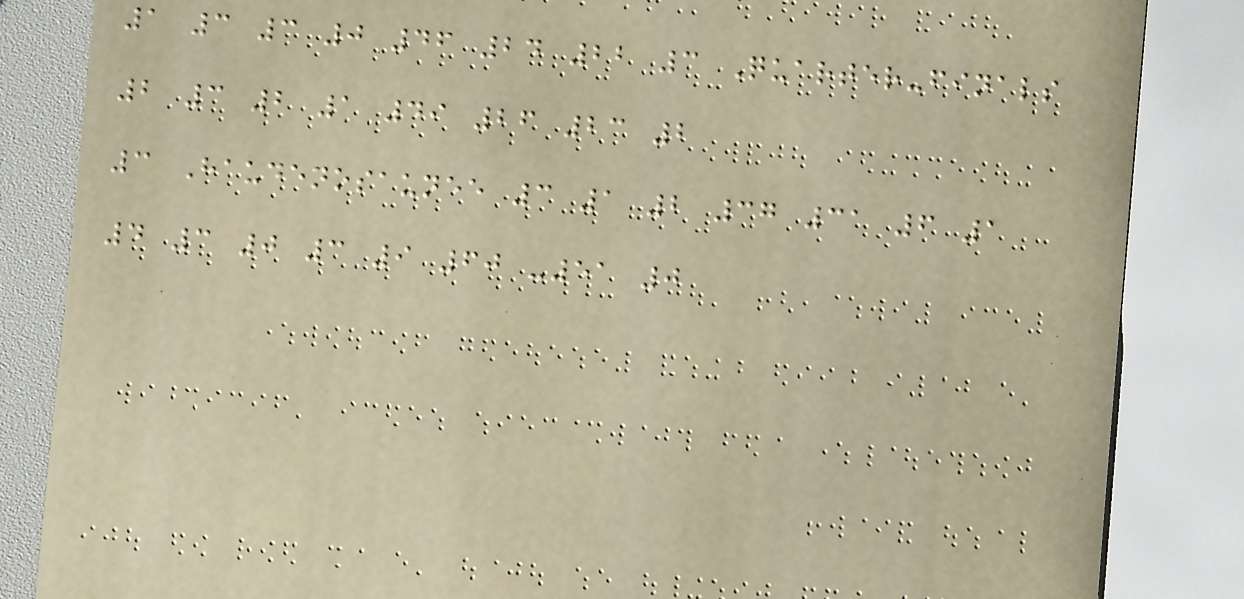1 3 3 0 46 24 22 3 Quarter-finals
2 3 2 1 49 26 23 2
3 Haudenosaunee 3 1 2 37 31 6 1
4 3 0 3 9 60 -51 0
